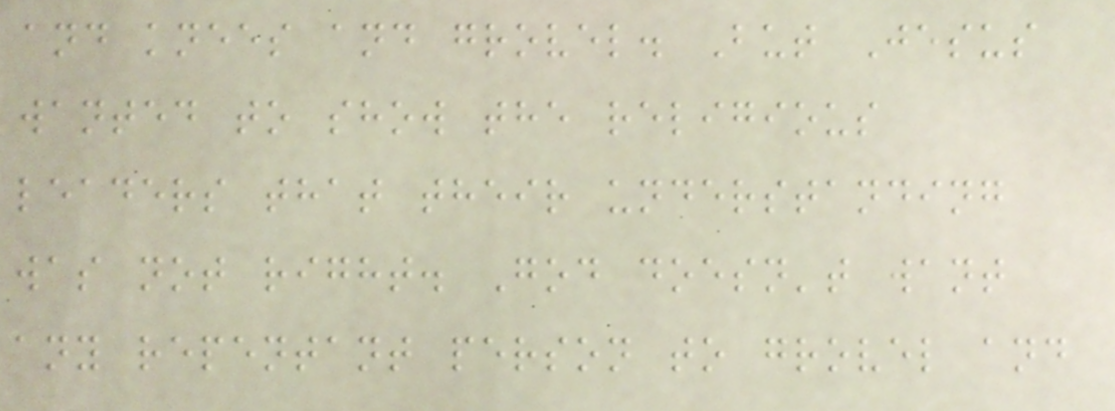and knees and grovel. But Jesus
wanted to show the religious
leaders that their understanding
was not right. God doesn't want
any repentant person to grovel and
